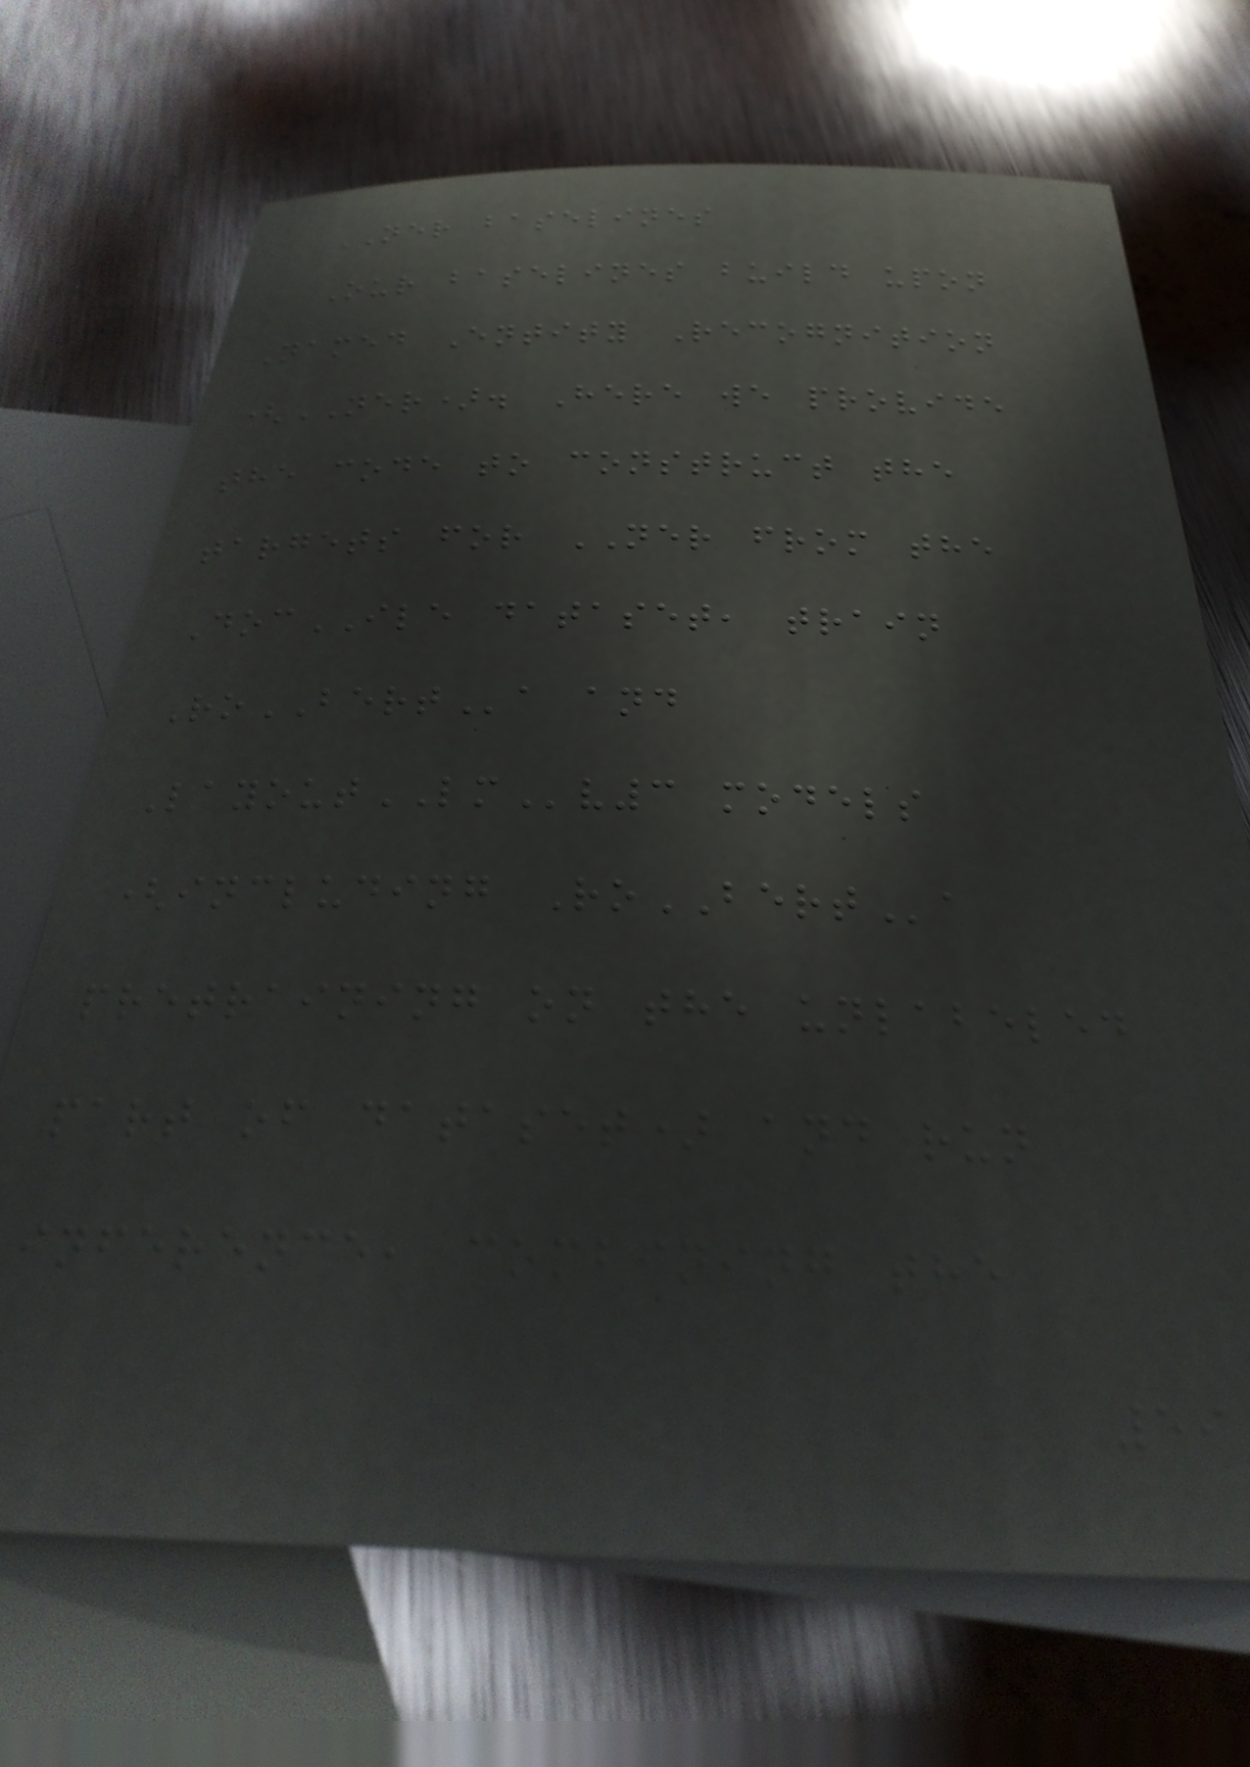NER baselines
Our baselines build upon
Named Entity Recognition
(NER). Here we provide
the code to construct the
targets for NER from the
DocILE dataset, train
RoBERTa and
LayoutLMv3 models
(including RoBERTa
pretraining on the unlabeled
part of dataset) and run
inference, combining the
59
